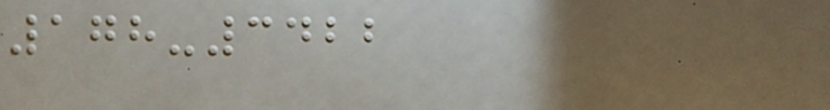178-3422
